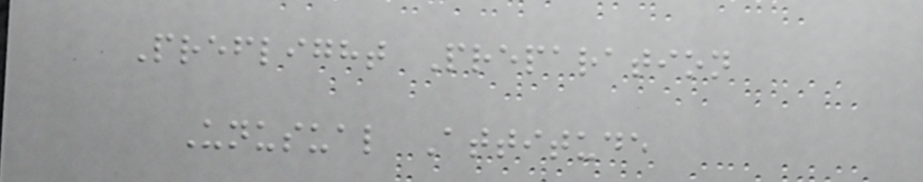Preflight Preparation
Unusual Attitude
